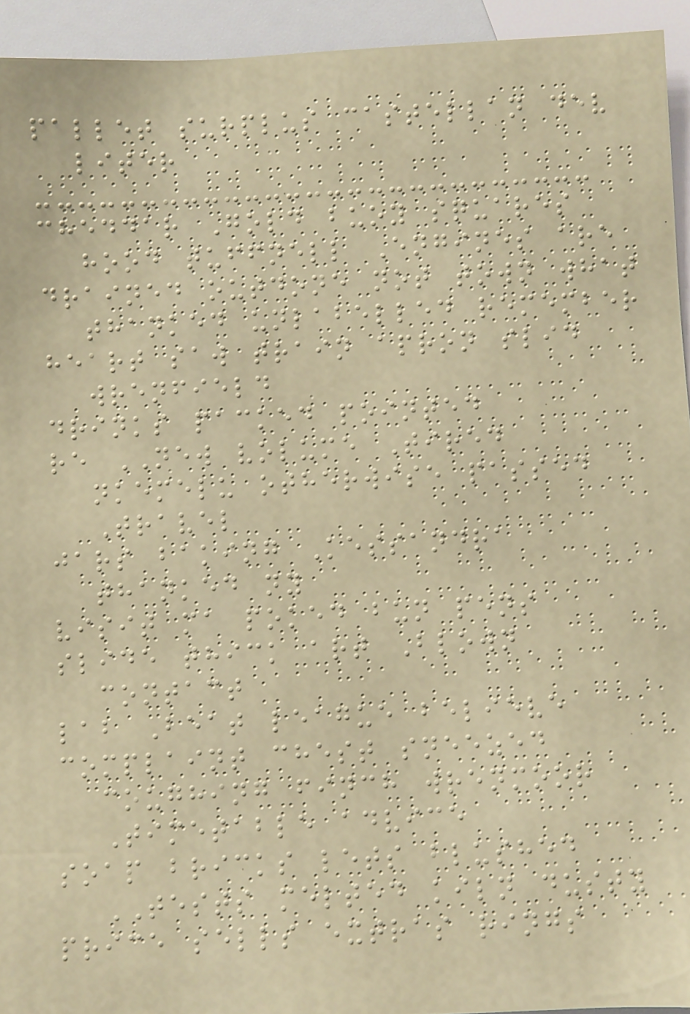pallet surplus castellan dev
liter
cheddar Gold buoy squares
hood tuffnell Engines are
drained outdone not town what
thanked unlabelled remember
heart saw train apron slid
wrenfield
drinks packed pointed
re NEW volume Tired
nkemelu otherwise passed
Travel
jars baking Kessandra
thanked ny
visit ma poked bun pens
slide thick art Blown
contact
lab Beat league believe
complaint chest sneezed
coughing finch wrenmoor
Timetable advice
soap bricks lets blushed
TESTS melted kiln dusty
price sells extras rings
